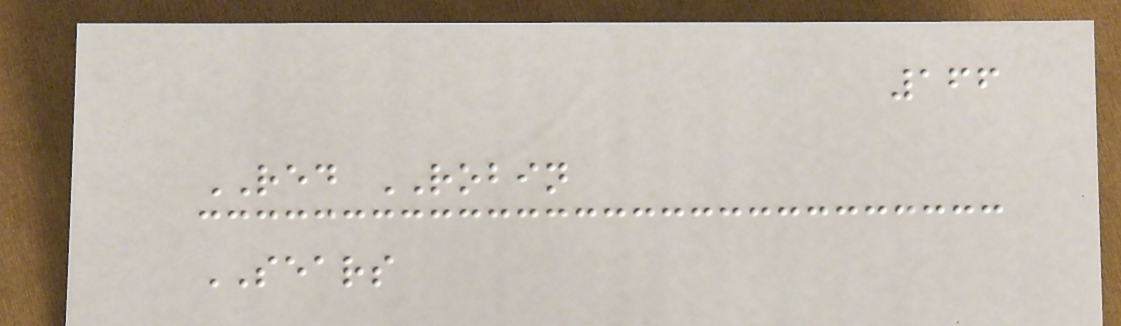166
RED ROBIN
SEARS
